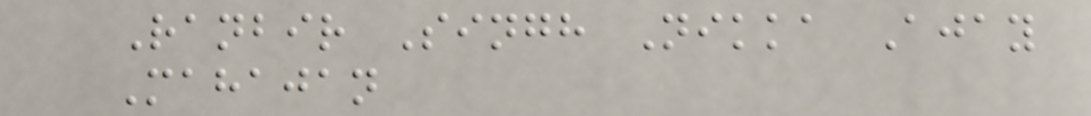Ranbir Singh Nikka Ajay
Mahajan
